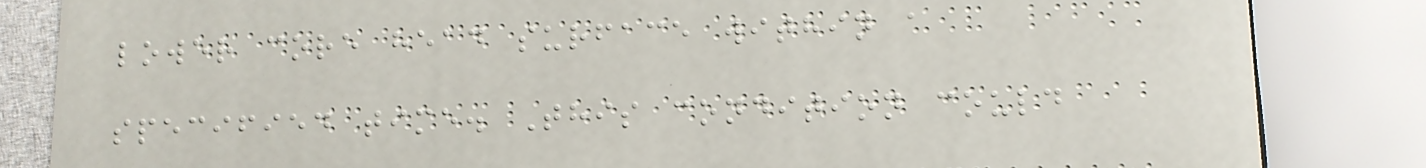lower core head surface within a
specified time. This condition could
